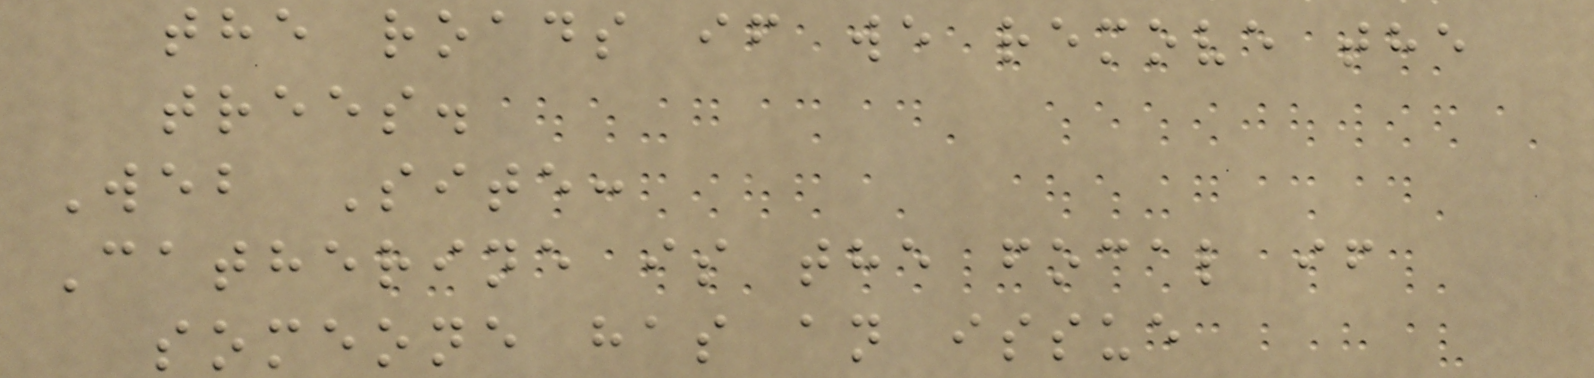the roads if we remove the
trees.
Web Site:
Catherine is the focal if
someone has an issue
